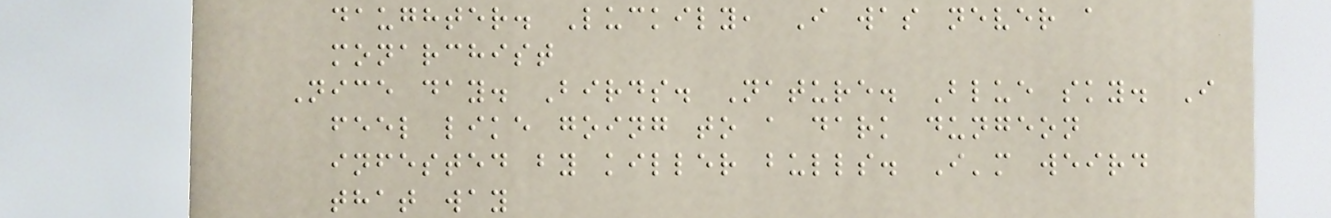daughter. Luckily, I was never a
monarchist
Nice day. Birds. Nature. Blue sky. I
feel like going to a dark dungeon
infested by killer bulls. I'm weird
that way
